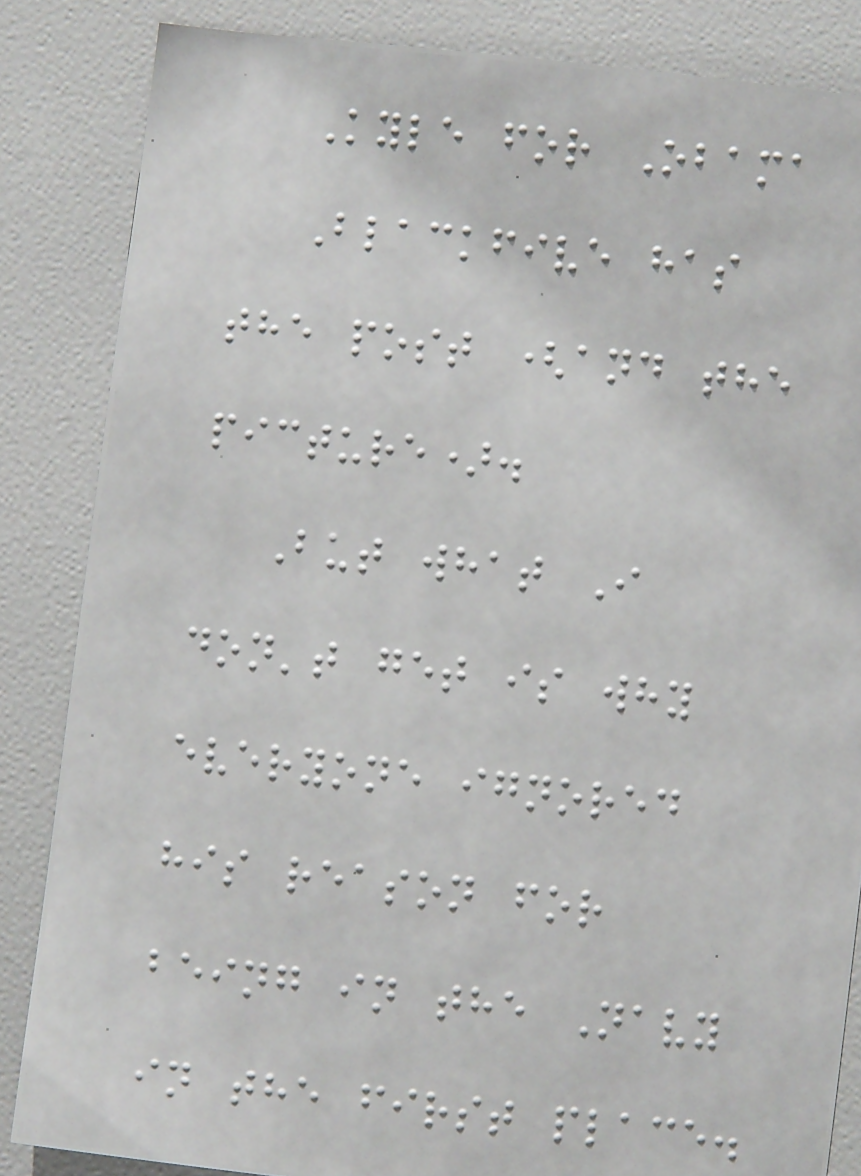Kyle for Obama
Blackfive has
the post (and the
picture).
But what I
don't get is why
everyone ignored
his reason for
being in the Navy
in the first place.
